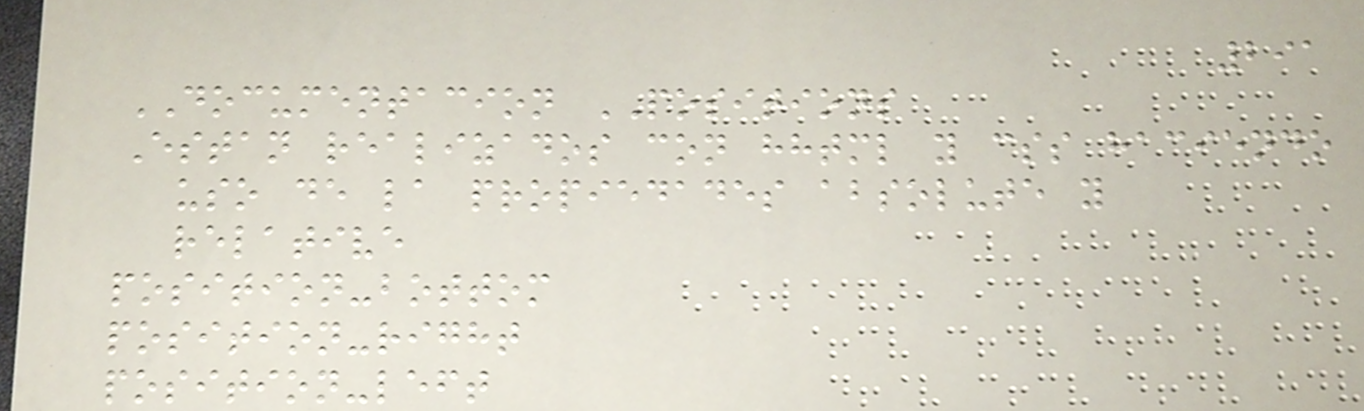291
DOCUMENTACION POSITIONS
Estan realizados con hhtml y css haciendo
uso de la propiedades absolute y
relative
position-bottom
position-right
position-left
